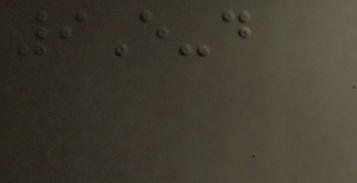9E-d
